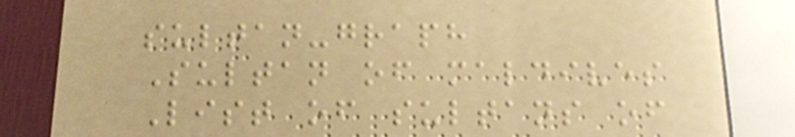sultan-graph
Sultan of maldives
List of sultans of
